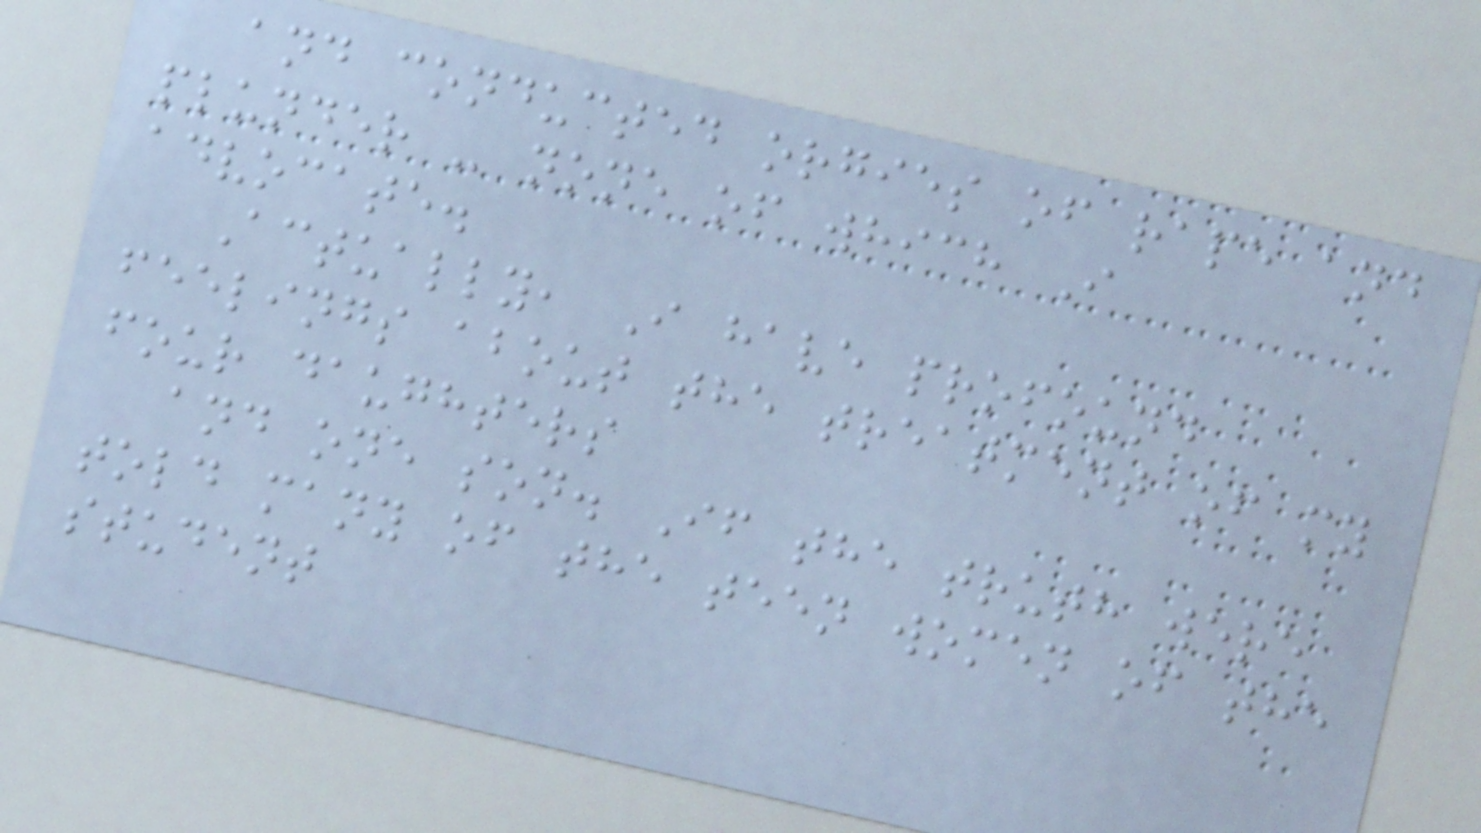and conducted orgies of rape and
plunder - none of which I
advocate.
Actually, I have profound
feelings about the treatment of my
four daughters
and one son. If the truth were
told many of the teen women of the
student
